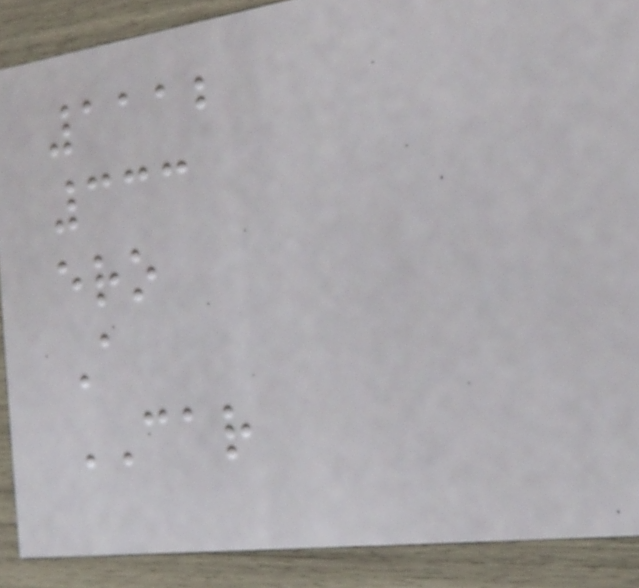1112
333
ero
A
CAR
